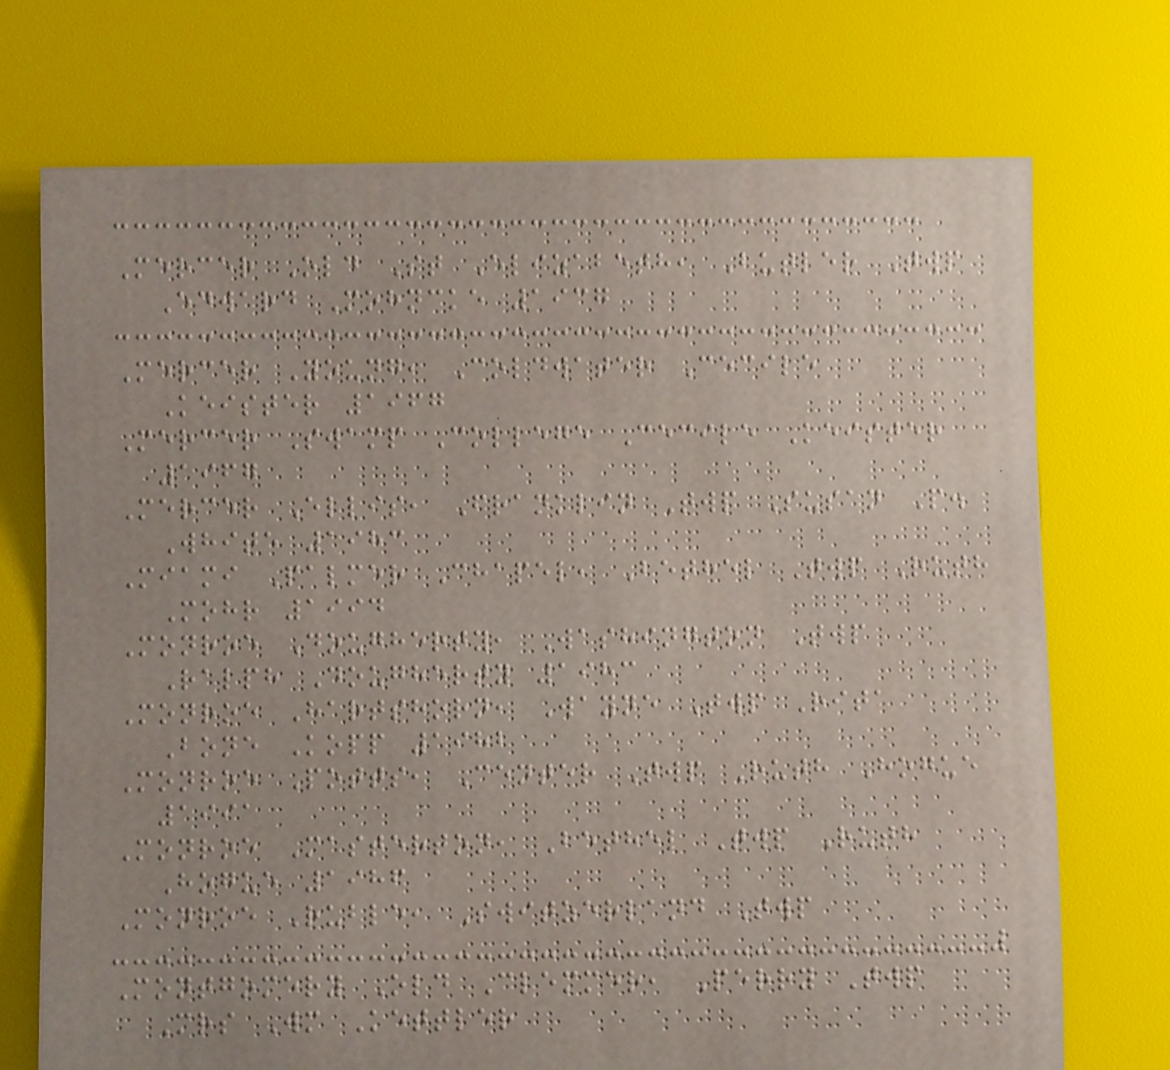Mercer Old St Elizabeth, Butler Twp
Edward Mohncke 1937
Mercer Young, Coldwater Cecile
Keister 1967
Mercer Swamp College Cecile Keister
1967
Mercer Ellis, Franklin Twp Susan P.
White 1983
Miami Palmer Chapel, Bethel Twp Ruth
Mohr 1994
Monroe Dougherty, Washington Twp
Ralph Dougherty 1983
Monroe Hartshorn, Wayne Twp Rita
Bone Kopp 1982
Monroe Potts, Center Twp Ruth Hogue
1991
Monroe Masterton, Bethel Twp Ruth
Hogue 1986
Monroe Ruble, Switzerland Twp
Montgomery Old Clemmer, Perry Twp
Mrs Wm Kettler
